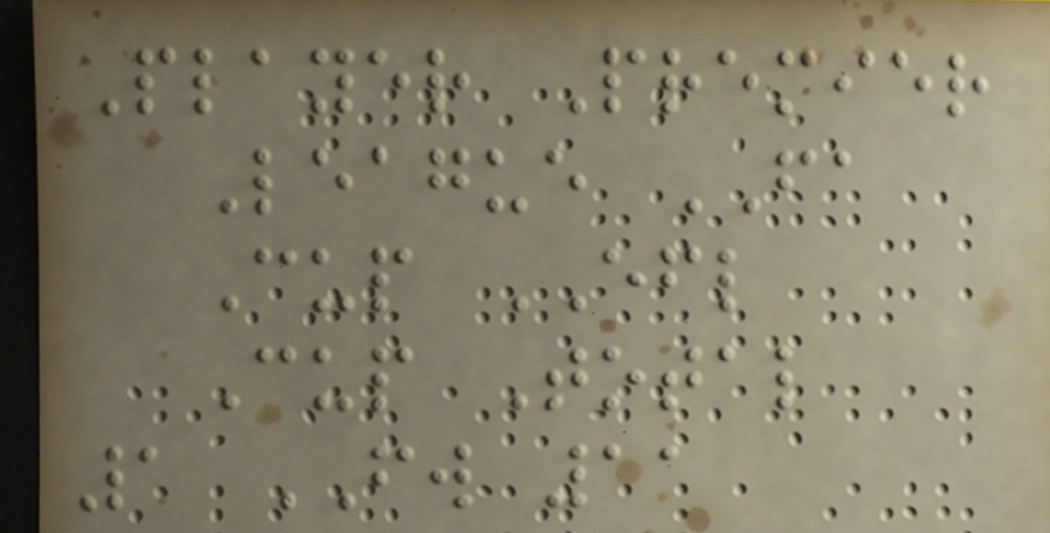Player Premier
League FA
Cup EFL
Cup Total
1 FW 11
